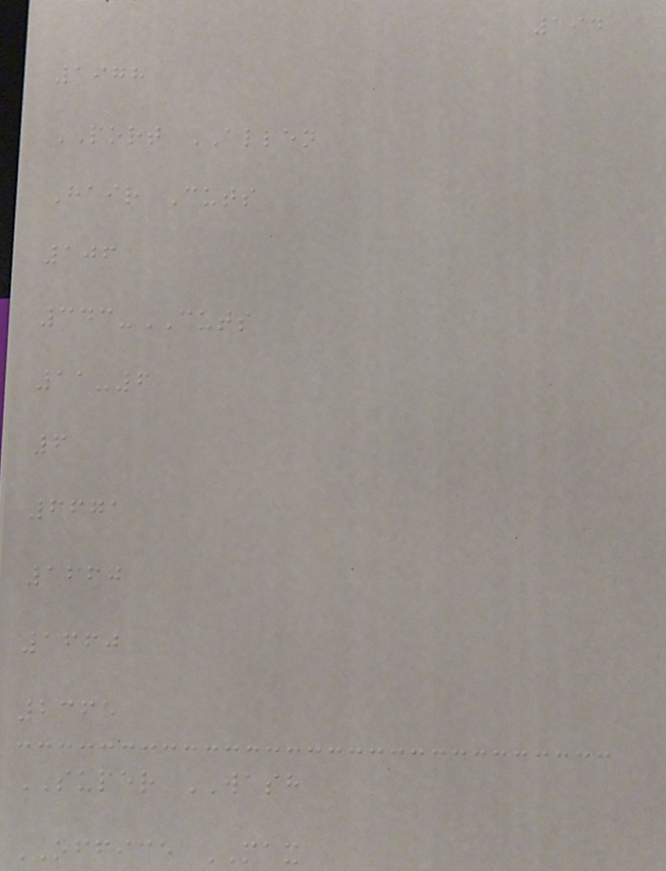194
1978
PORT ALLEN
Hair Cuts
106
343-CUTS
11-6
6
6671
1660
1660
2365
SUPER WASH
OFFICE MAX
